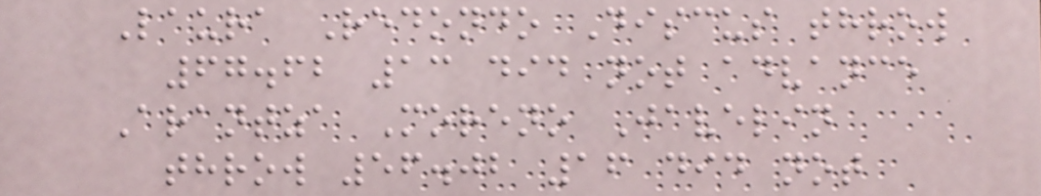Laura Redondo Discus throw
67.62 13 did not advance
Arantza Moreno Javelin
throw 56.02 16 did not
